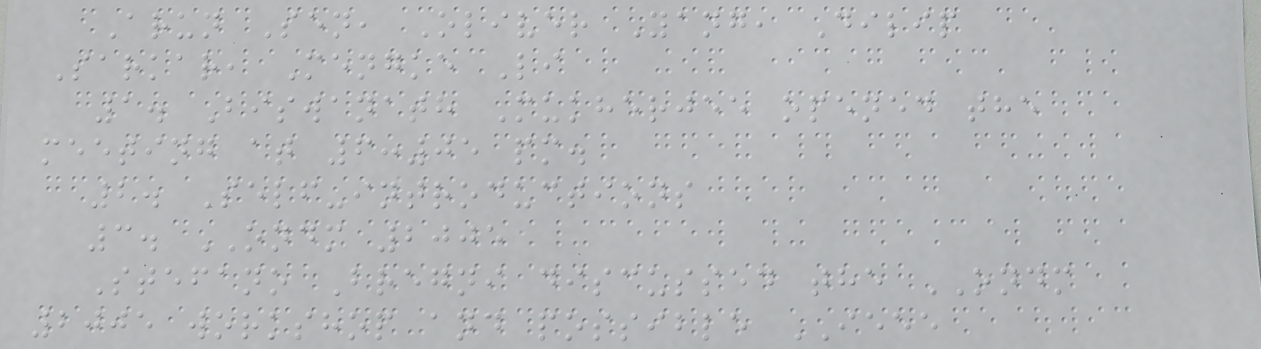Arun Sen, Oliver Yang, Dilip
Sarkar, Mengke Li
1. Biswanath Mukherjee opened the
meeting at 6:05 pm.
2. Self-introductions
3. ONDM 2005
Stefano Bregni discussed the ONDM
2005 workshop and possible IEEE
